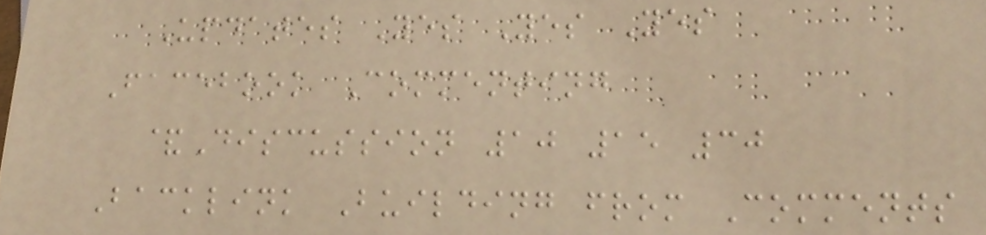Updates Yes Yes Yes
Facebook Commenting
&Discussion 10 15 30
Backlink Building from Comments
